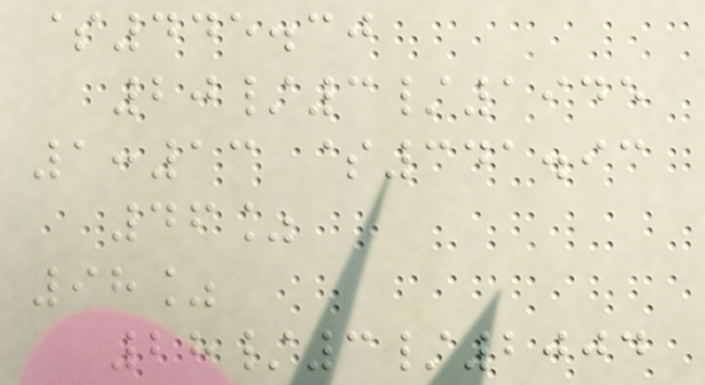$445.30
20/3/1945
1:13 $341.93
46%
98%
28/3/2004
